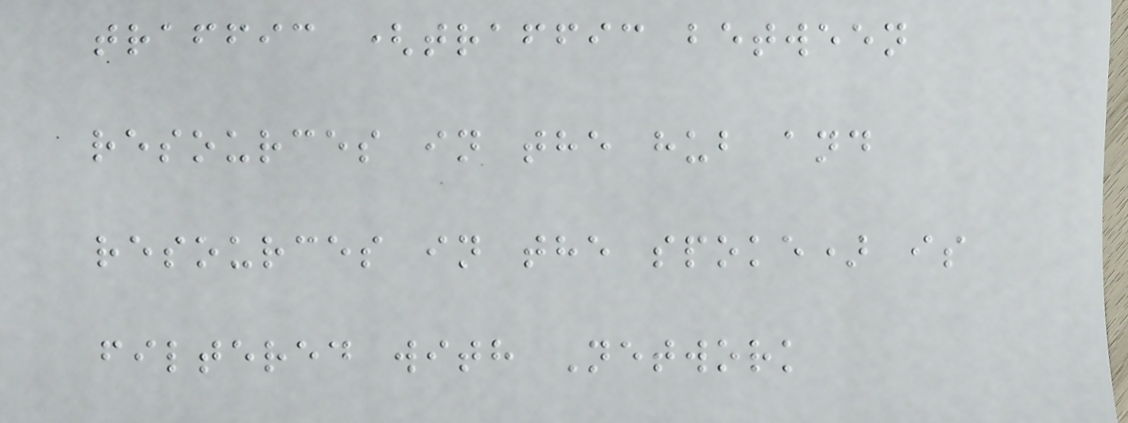traffic (traffic between
resources in the hub and
resources in the spoke) is
filtered with Network
